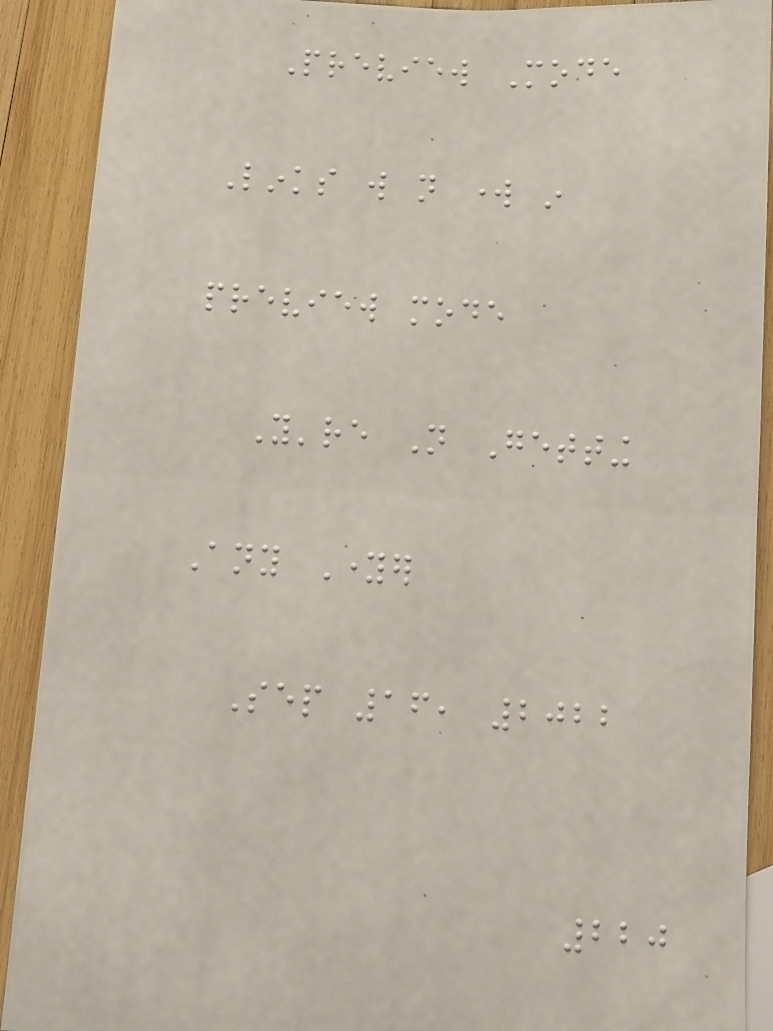Preview Mode
Links will not work in
preview mode
You're Not Getting
Any Younger
Sep 16, 2022
220
